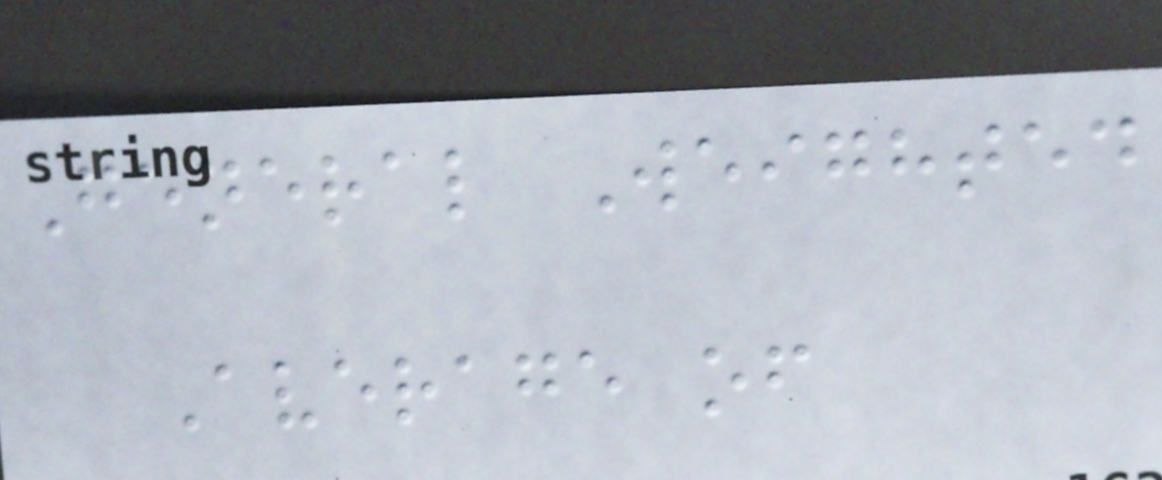General Weighted
Average of
